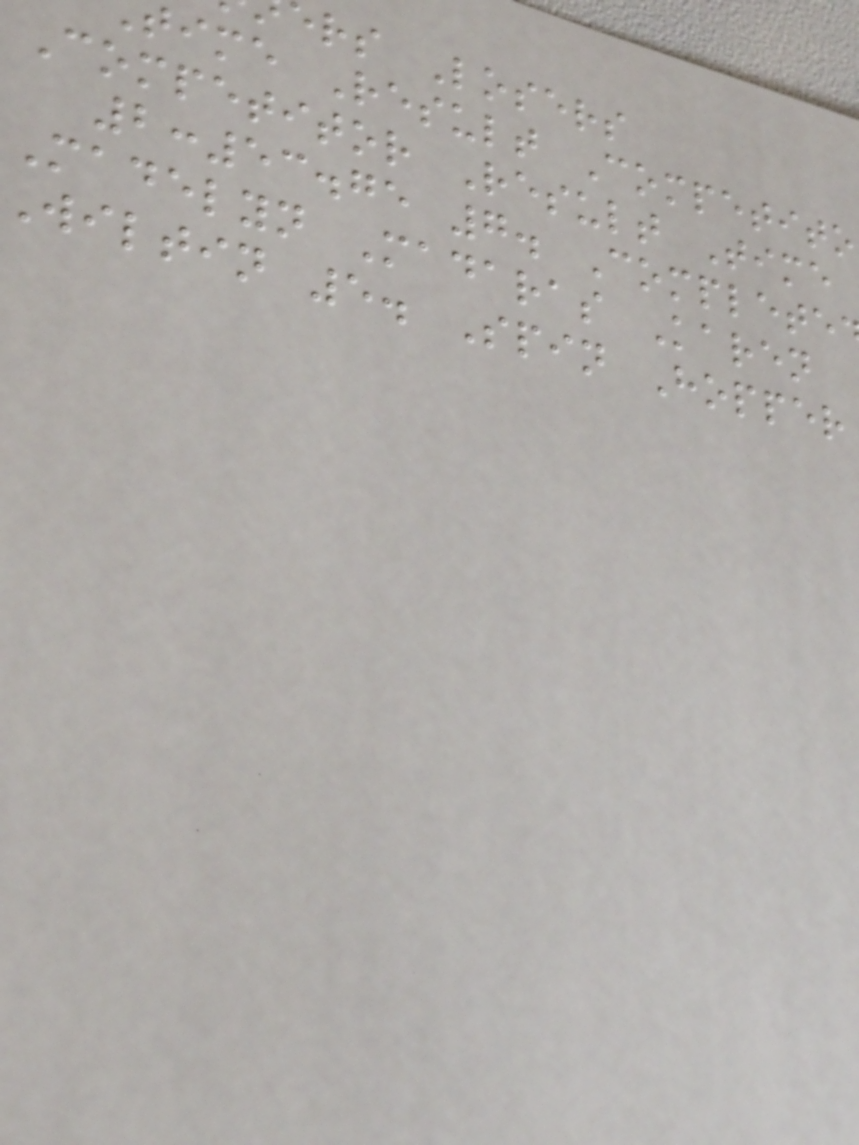rs Losers
time Result Competito
Competitor Result Time
2:53.75 7. Complete
Madelyn Madaras Karen
wiltin 5. Spin Hopper
